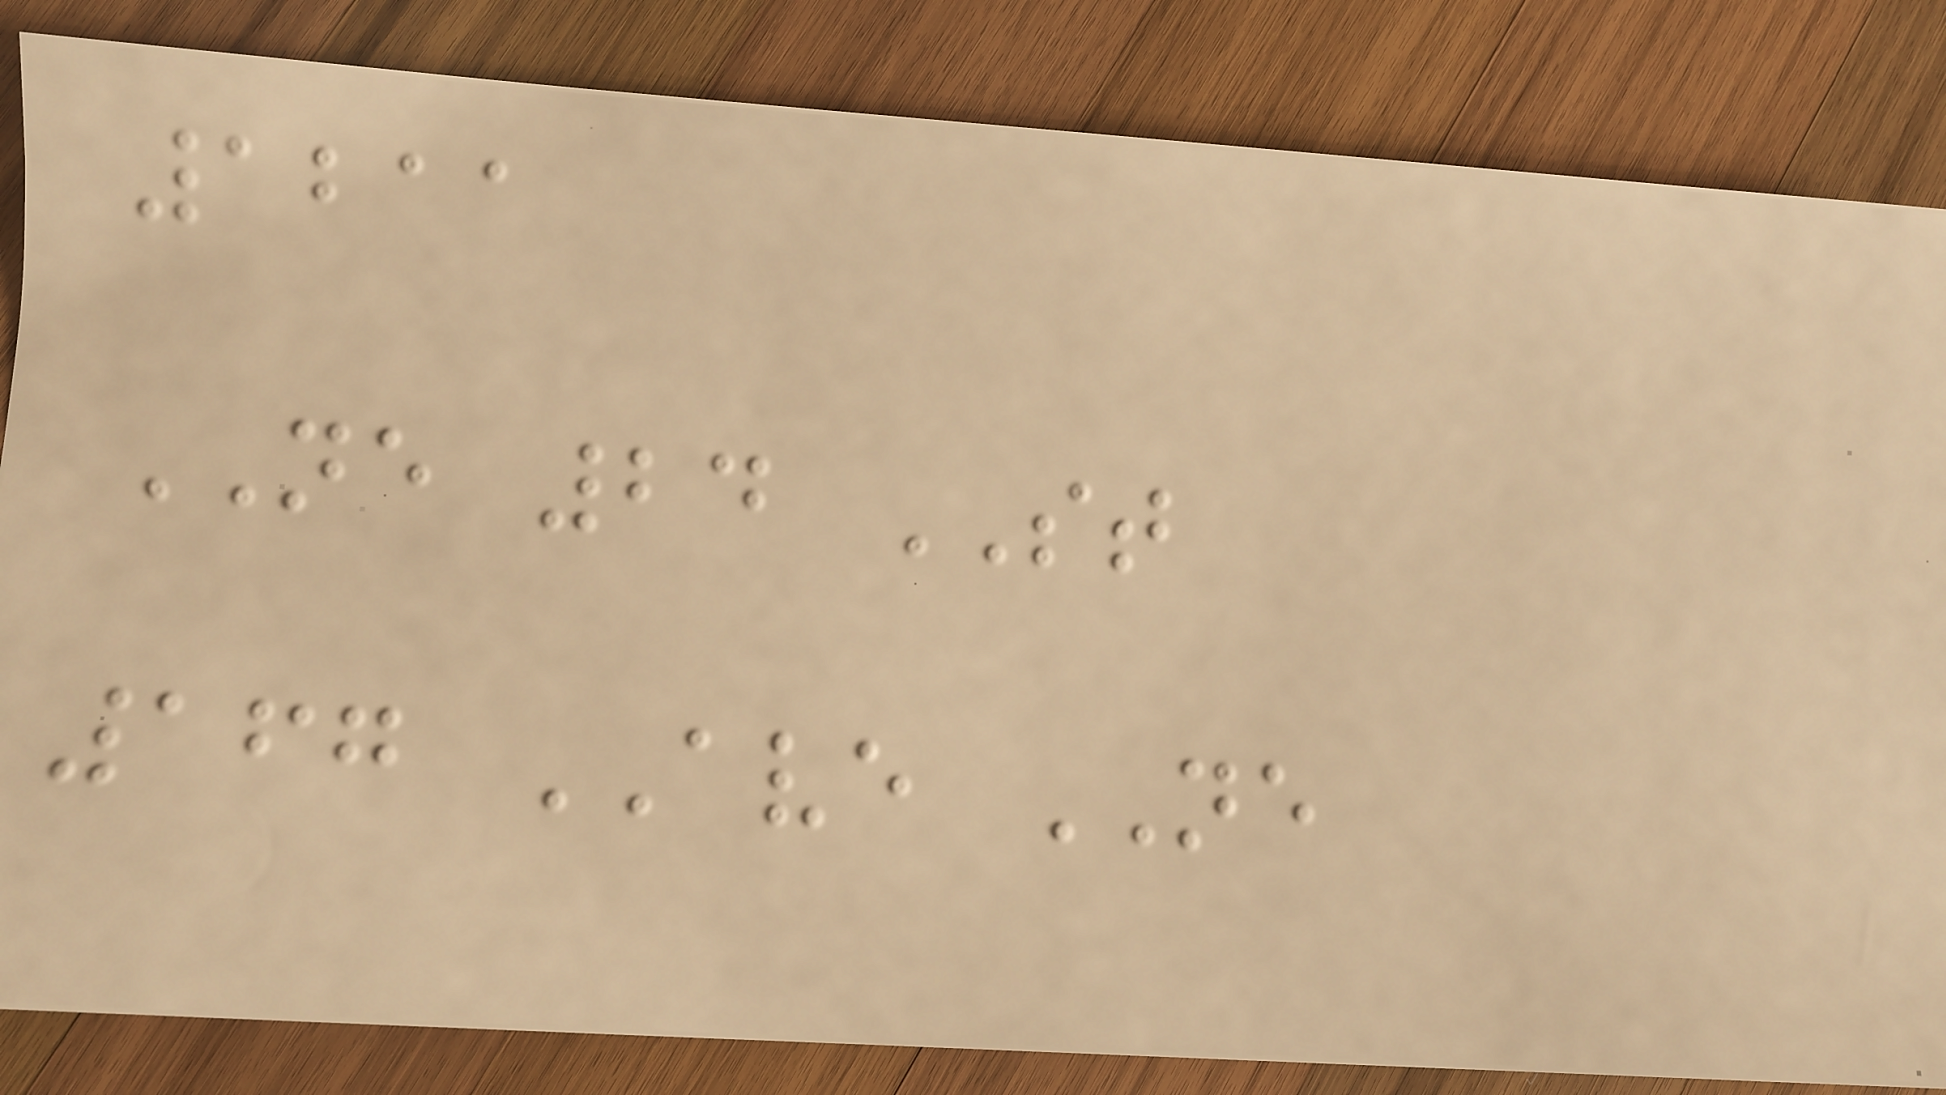1211
NE 24 ST
167 AVE NE
